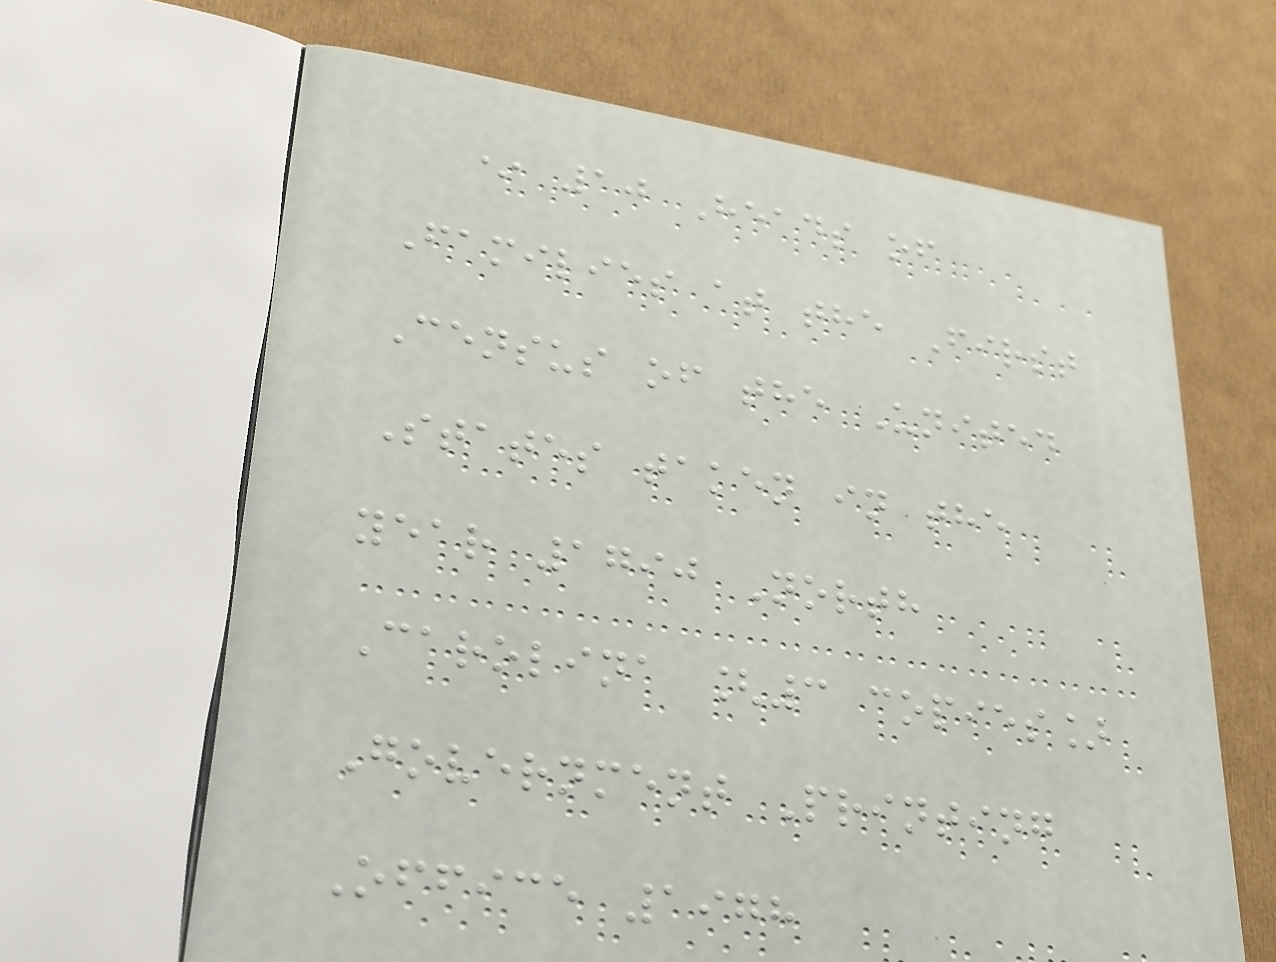* 10 Heads of
Families at the First
Census of the United
States taken in the
year 1790 North
Carolina [3 copies]
Government Printing
Office 1978
